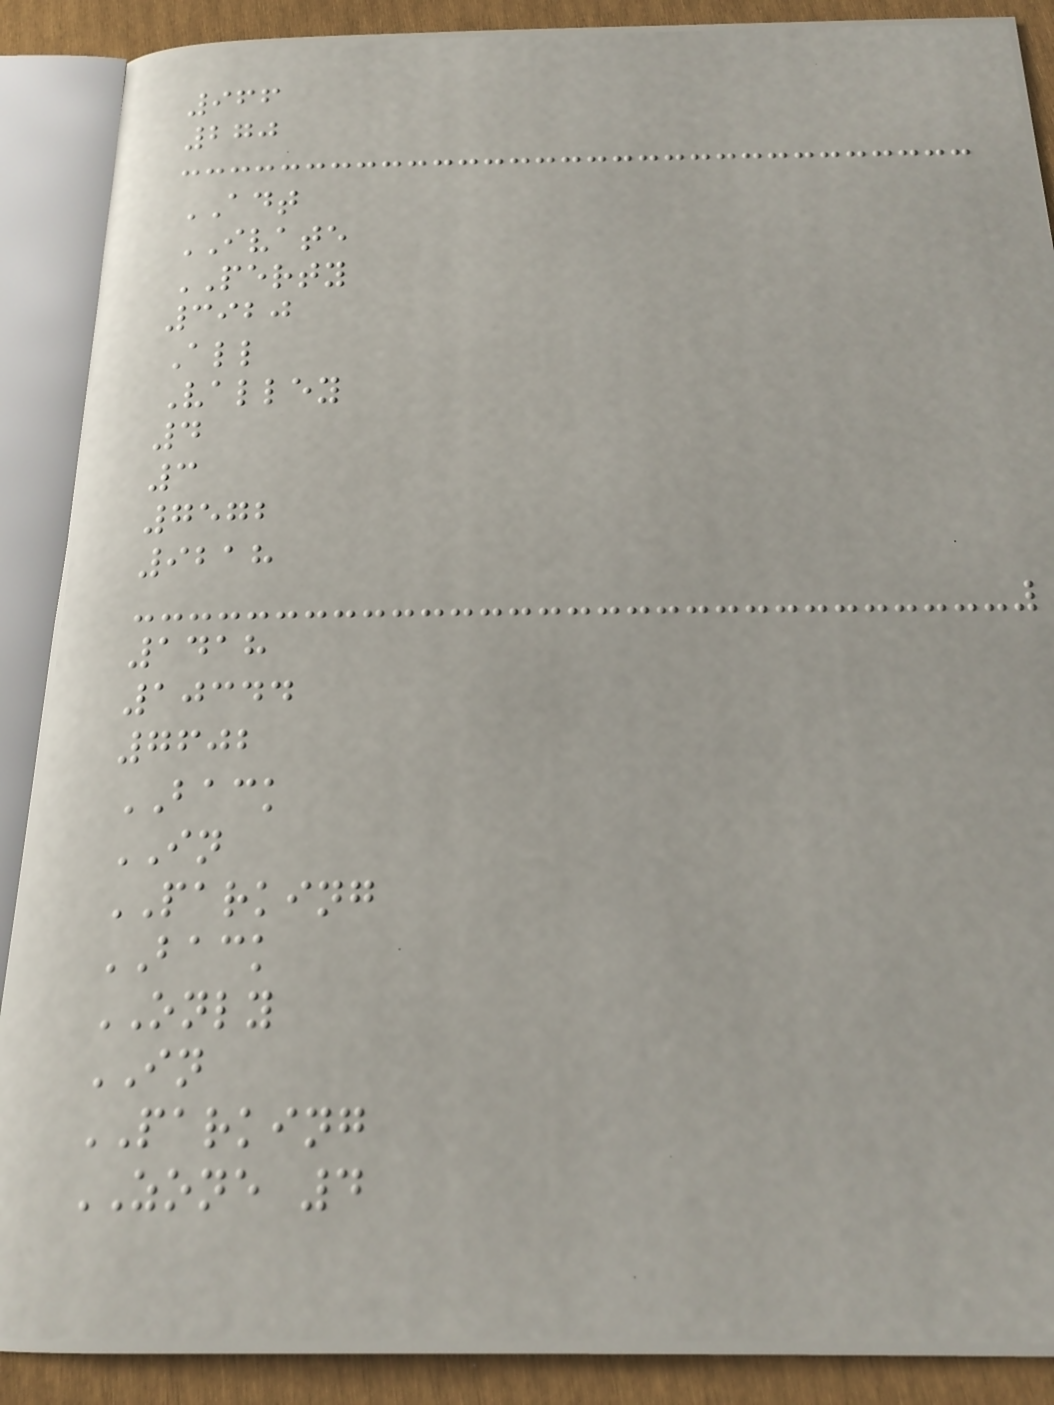966
270
ADT
IVATE
PERTY
3920
All
Valley
4
3
7572
9218
1418
10344
7602
BACK
IN
PARKING
BACK
ONLY
IN
PARKING
ZONE 4
